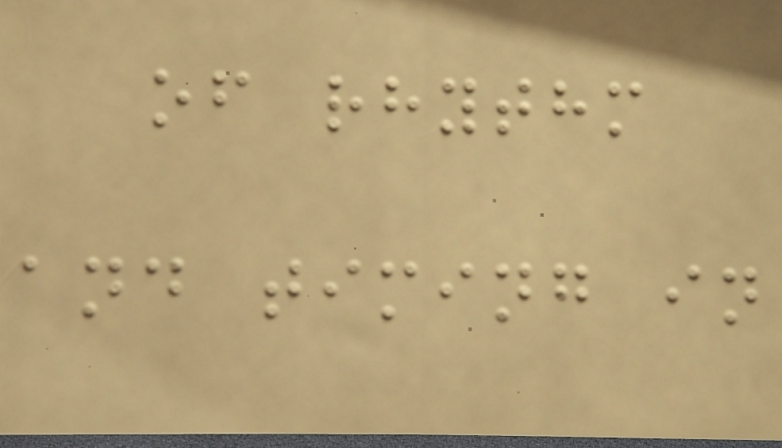of rhythm
and timing in
